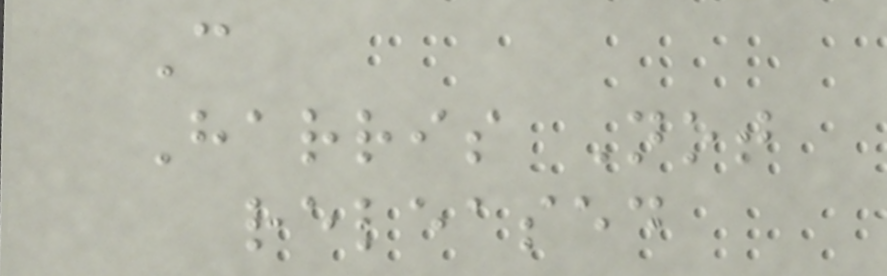C
Harris Not
released
